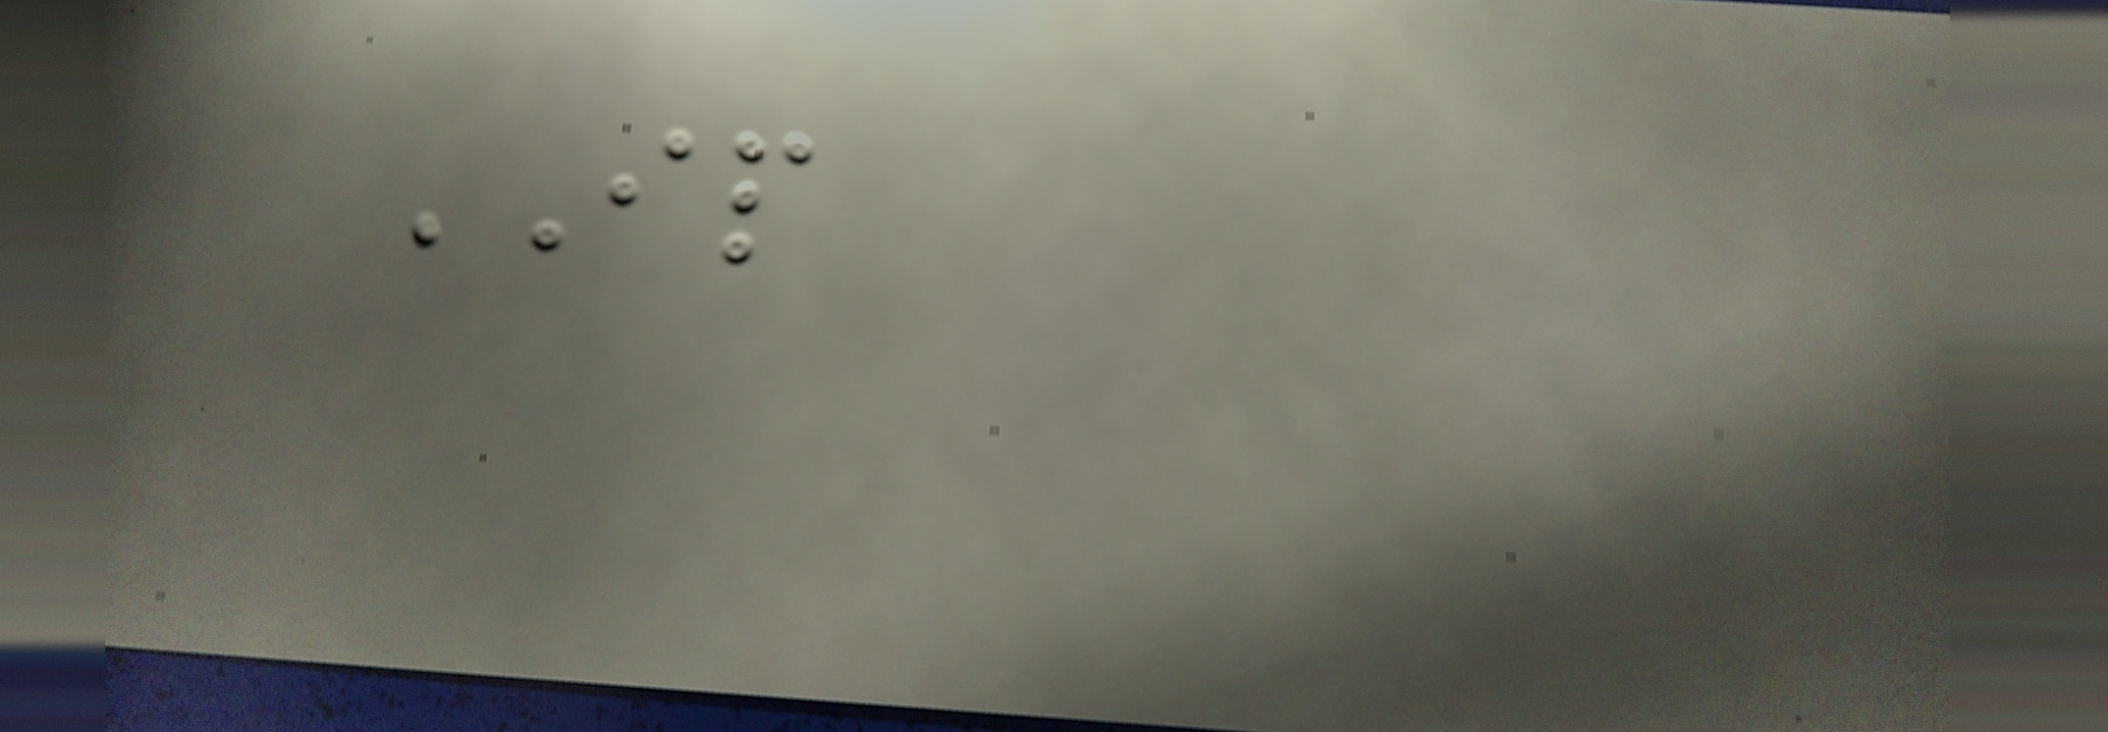IP
